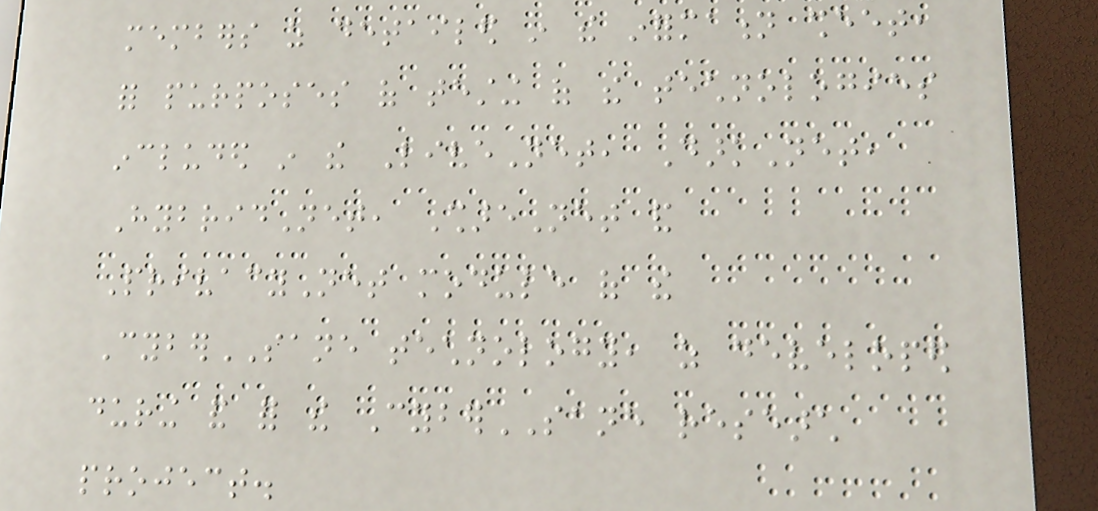members as detailed in the information sheet,
for purposes of testing of the technologies
included in the LiveNet, DarkNet,
HybridNet, ShareNet and
PrivacyNet module of the
CyberSANE technology, as developed
during and for the CyberSANE research
project.
